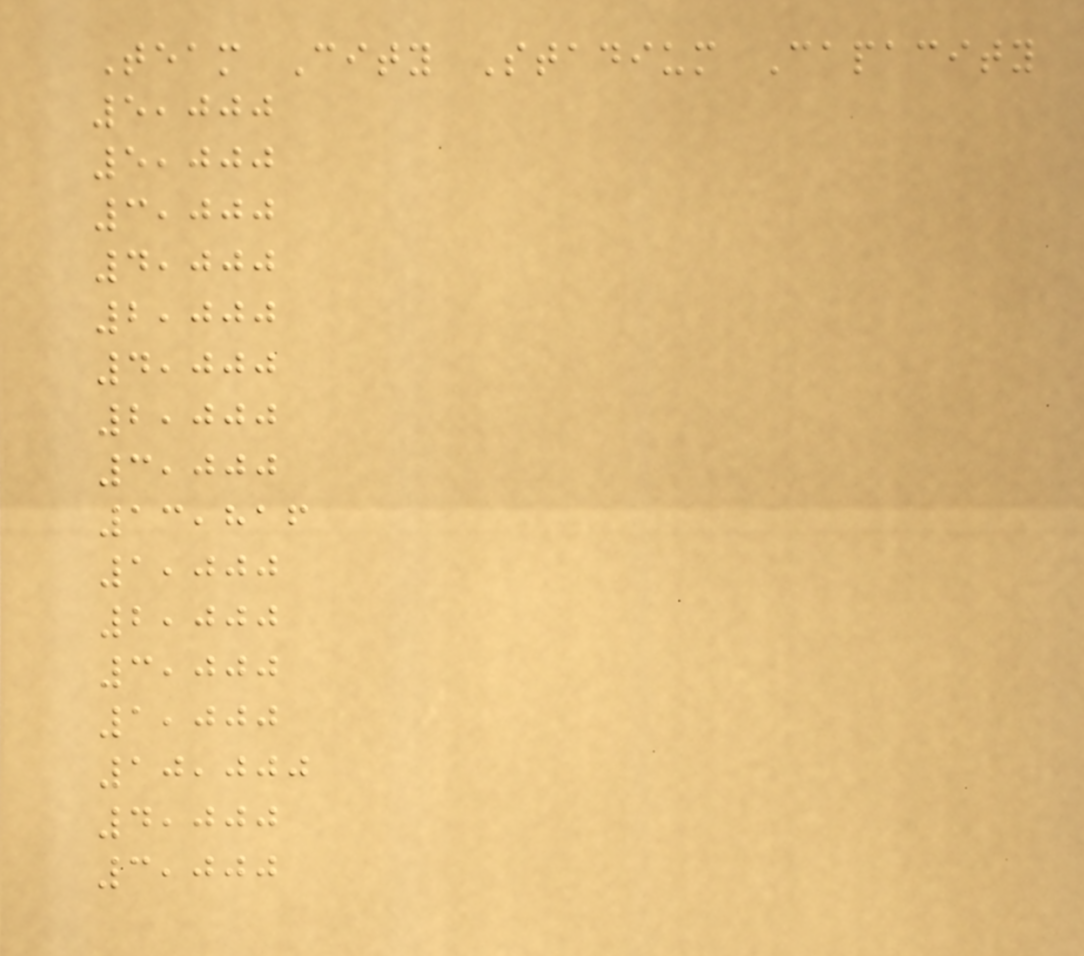Team City Stadium Capacity
5,000
5,000
3,000
4,000
2,000
4,000
2,000
3,000
13,816
1,000
2,000
3,000
1,000
10,000
4,000
3,000
